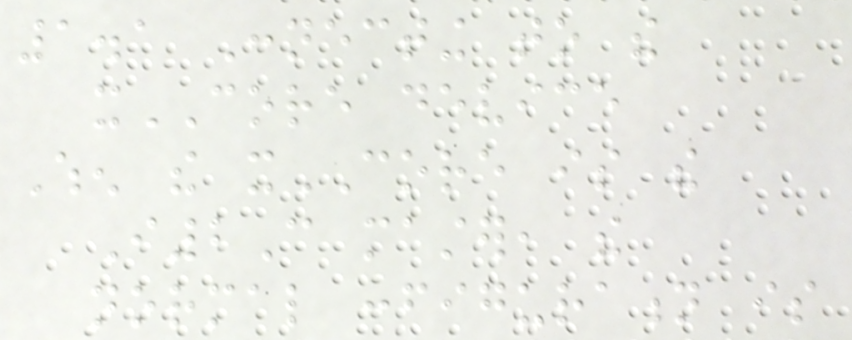1.1 Connecting to the
xCORE device
When the xCORE is the
I2C master, the
normal configuration is
